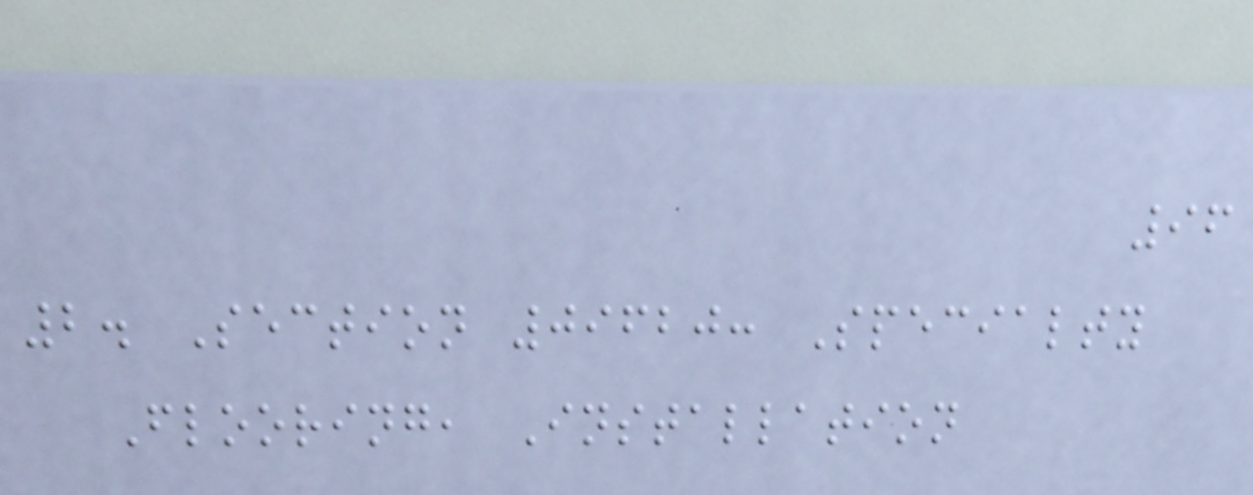96
2. Section 09620: Specialty
Flooring, Installation
